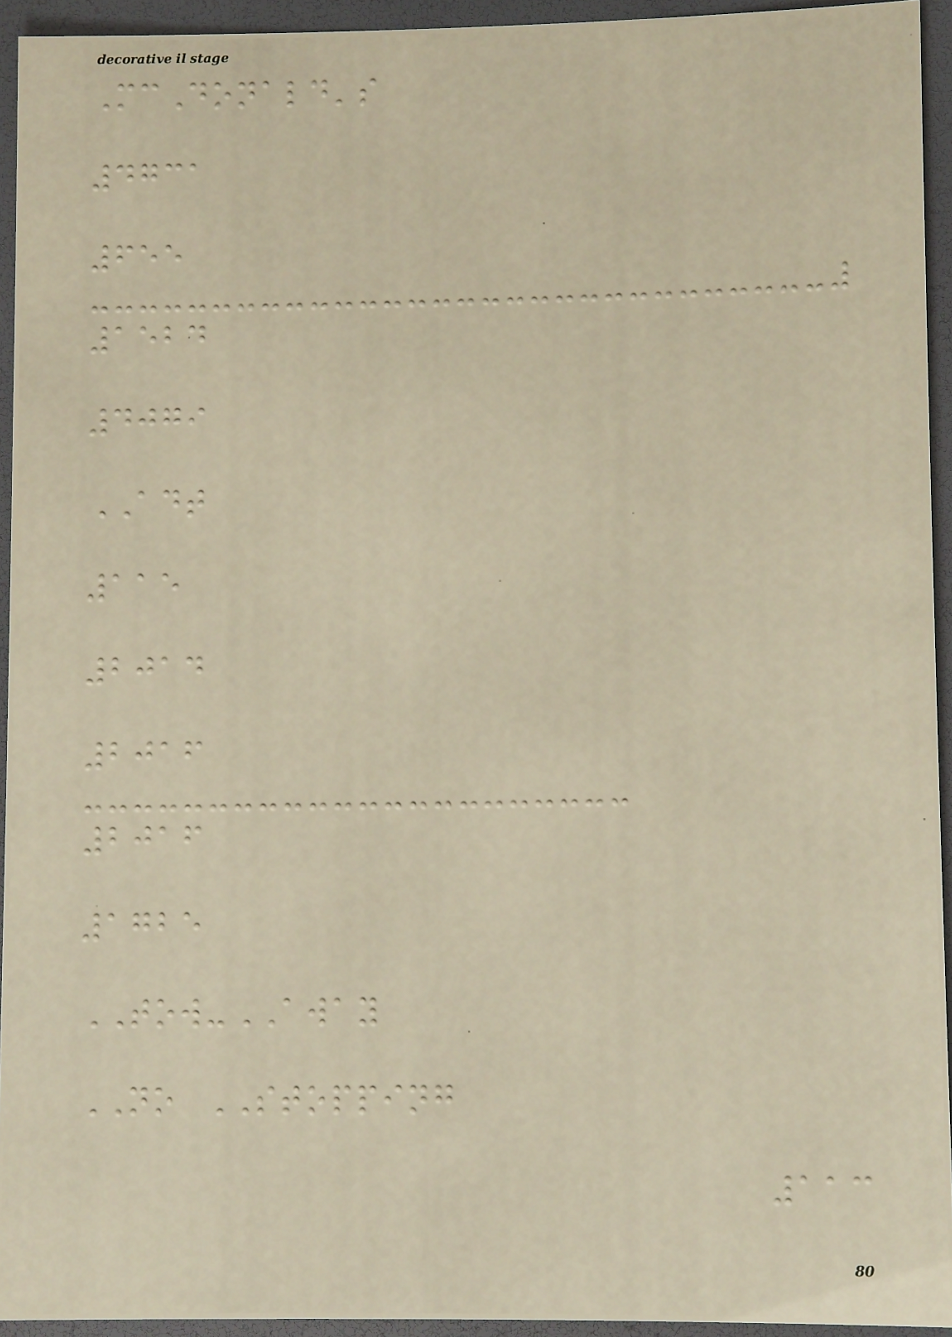McDonald's
4731
655
1524
4079
ADT
115
2014
2016
2016
1725
TOW-AWAY
NO STOPPING
113
